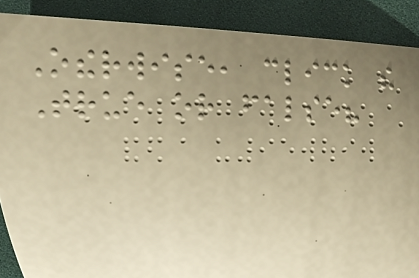Otherwise, click the
True or false?
